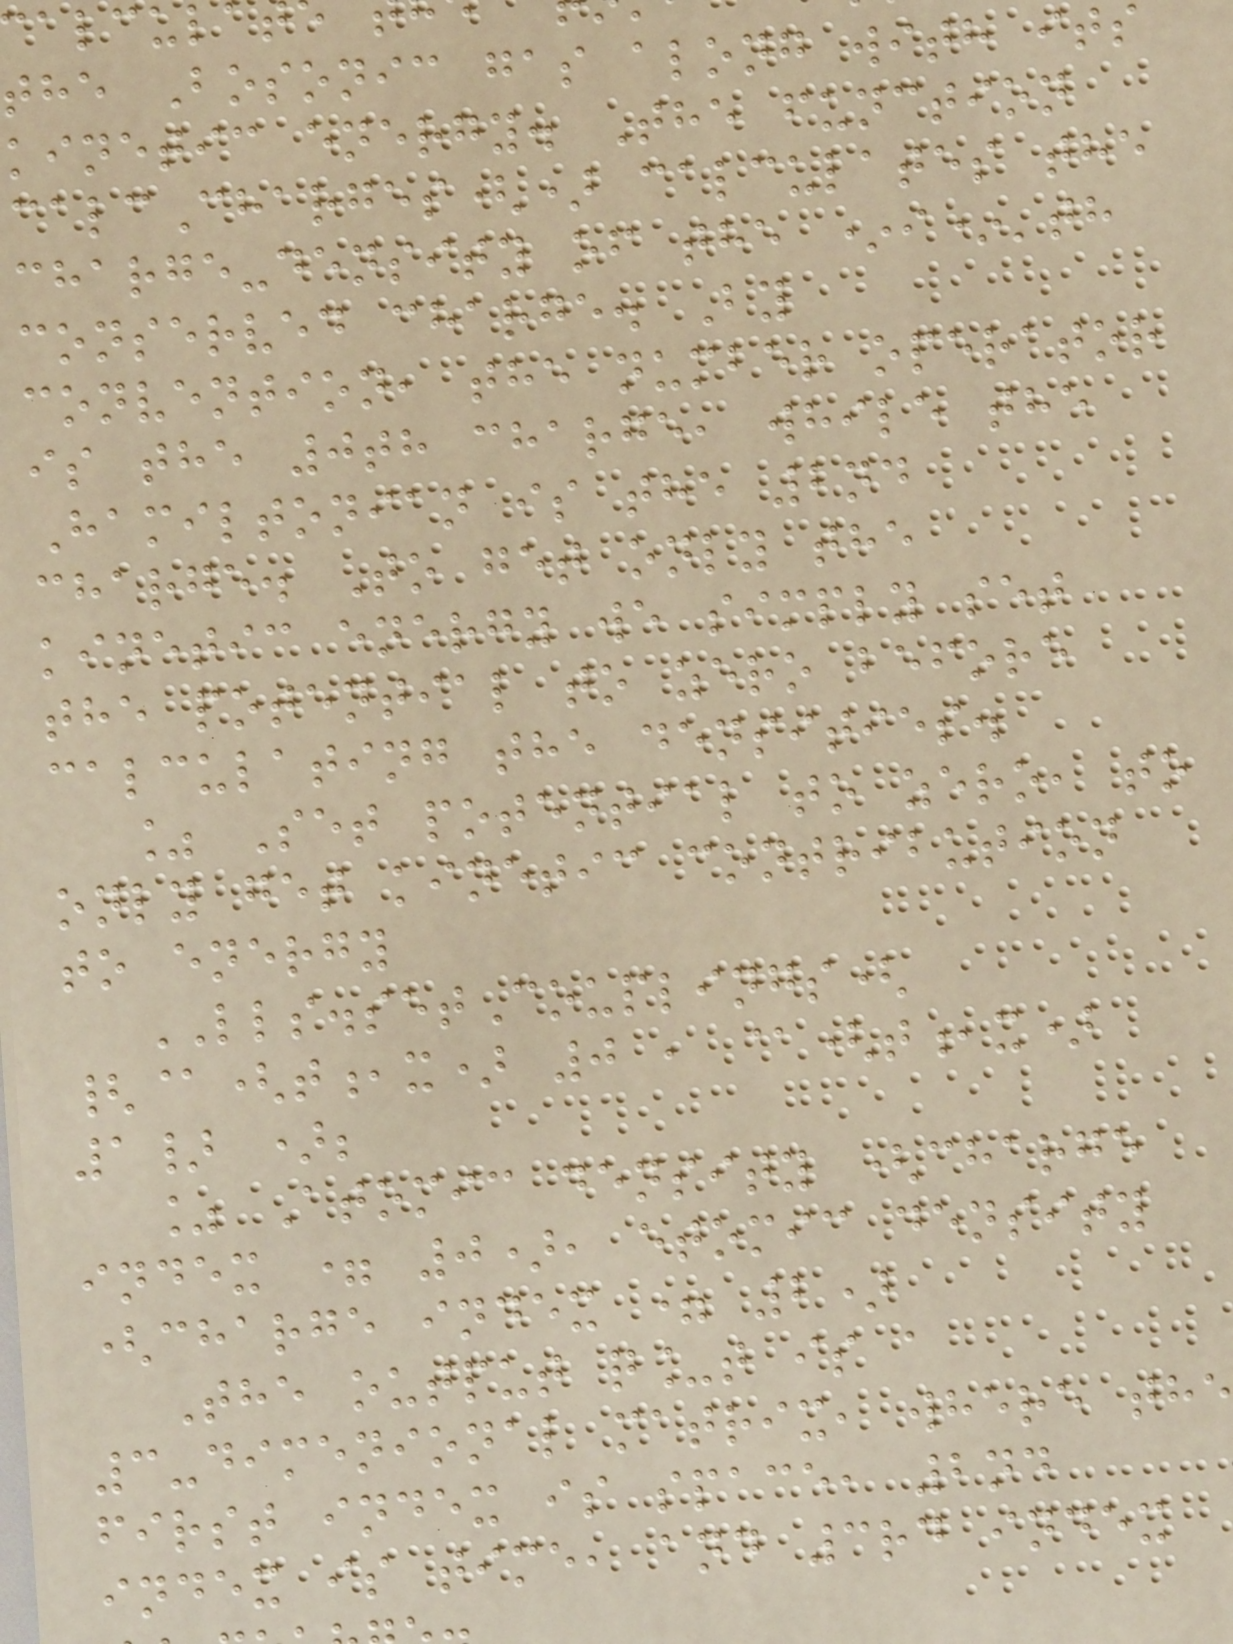the Bosonic gas along with its
kinetic energy. The function
calcCharges() calculates the
charge-density of the *i*'th
conserved charge. By
convention, the number operator
is the 0th charge, while the
Hamiltonian is the 2nd
charge. To get only the
kinetic energy we simply set
the potential to zero before
calculating the densities.
% Set potential to zero, to
only get kinetic contribution
to energy
LLS.setCouplings(
{@(t,x) 0 , @(t,x)
1} );
% Atomic density (charge
index = 0), etomic density
(charge index = 2)
The output q_t is a
3-dimenional matrix, where the
first index is space, 2nd
index is time, and 3rd index
